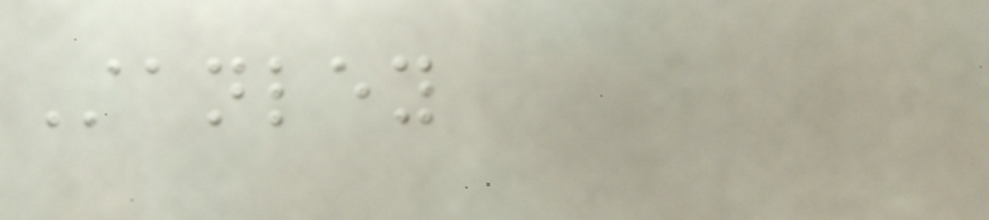Stanley
